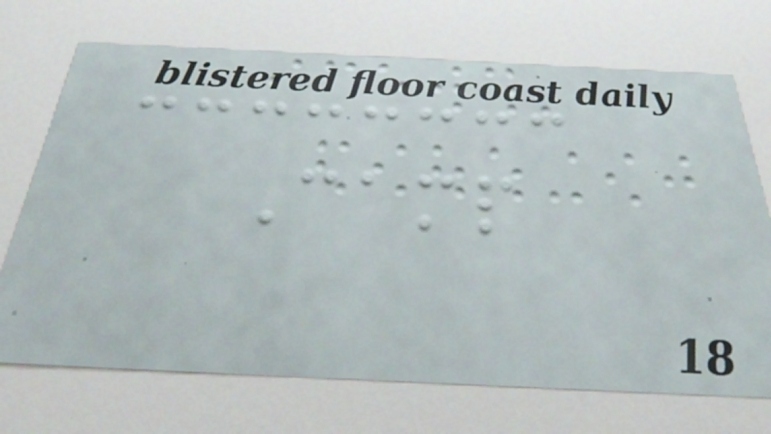Camp
